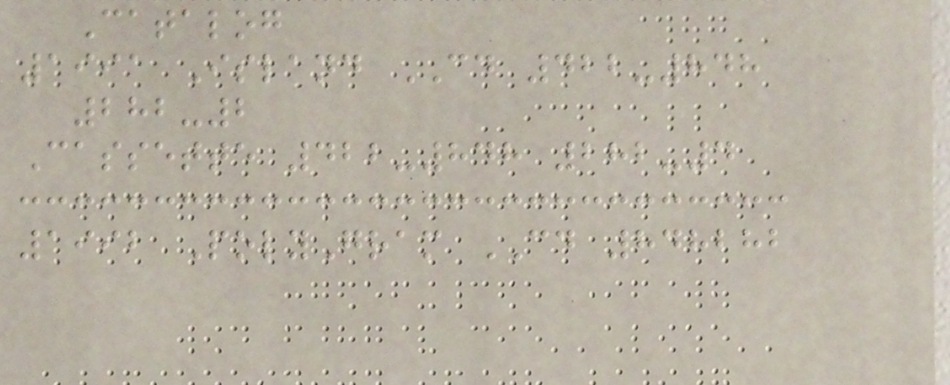Catalog
1991 Island CD 422-848
282-2
Cassette 422-848 282-4
1992 PolyGram CD 848282
